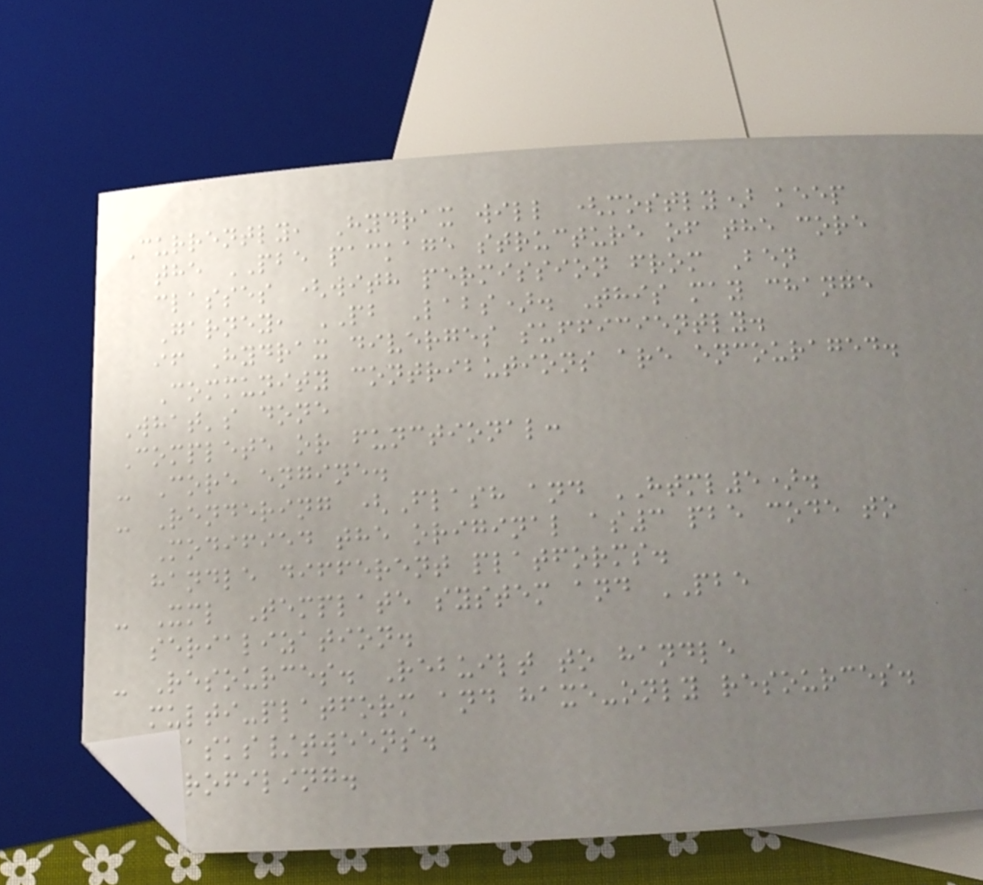Currently, Hydrax will (mostly) keep
the PBE package structure of the core
classes (with permission from Ben
Garney, PB Labs). This may change
if Hydrax diverges sufficiently.
Community contributions are encouraged.
What's done
Complete or functional:
- Core engine.
- Rendering (Flash and HTML5).
Modified the original as3 pbe code to
handle different platforms.
- Xml Template system and PBE
serialization.
- Resources. Rebuilt to handle
multi-platform and haxe-only resources.
- Tasks/tweens.
- Profiling.
